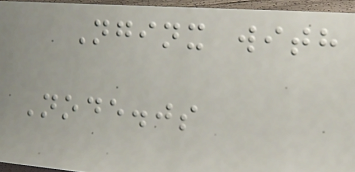Nginx with
Node.js
